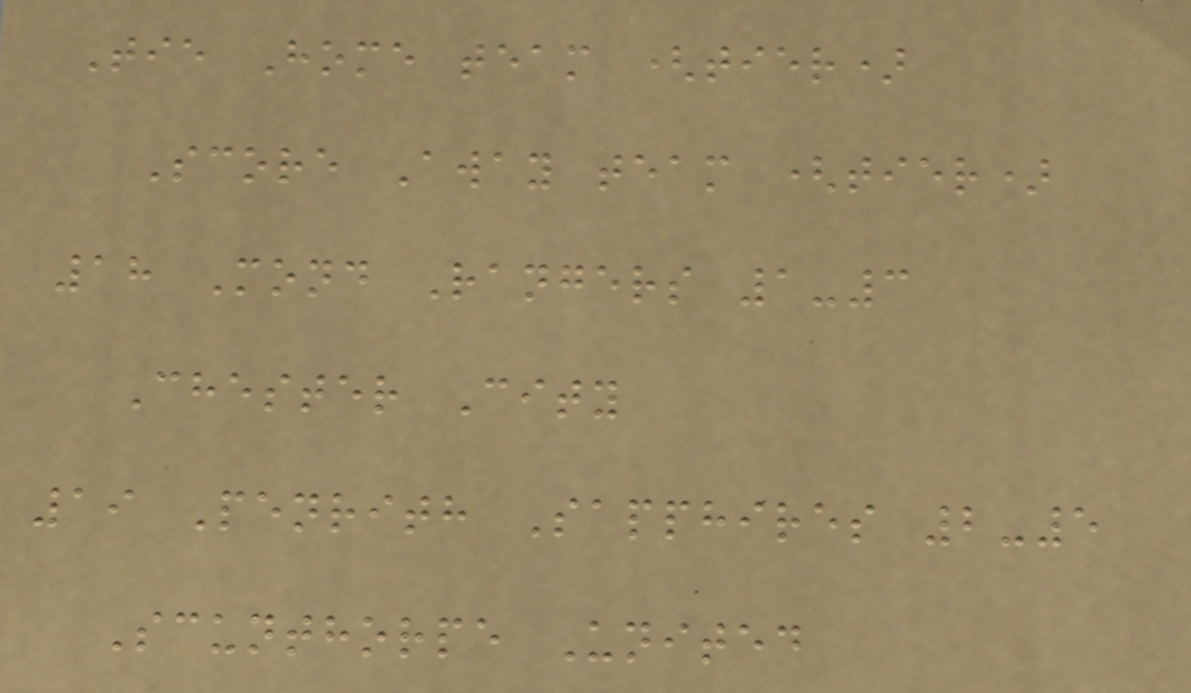Tie Home team (tier)
Score Away team (tier)
18 Mond Rangers 1-3
Chester City
19 Penrith Sapphires 2-5
Scunthorpe United
